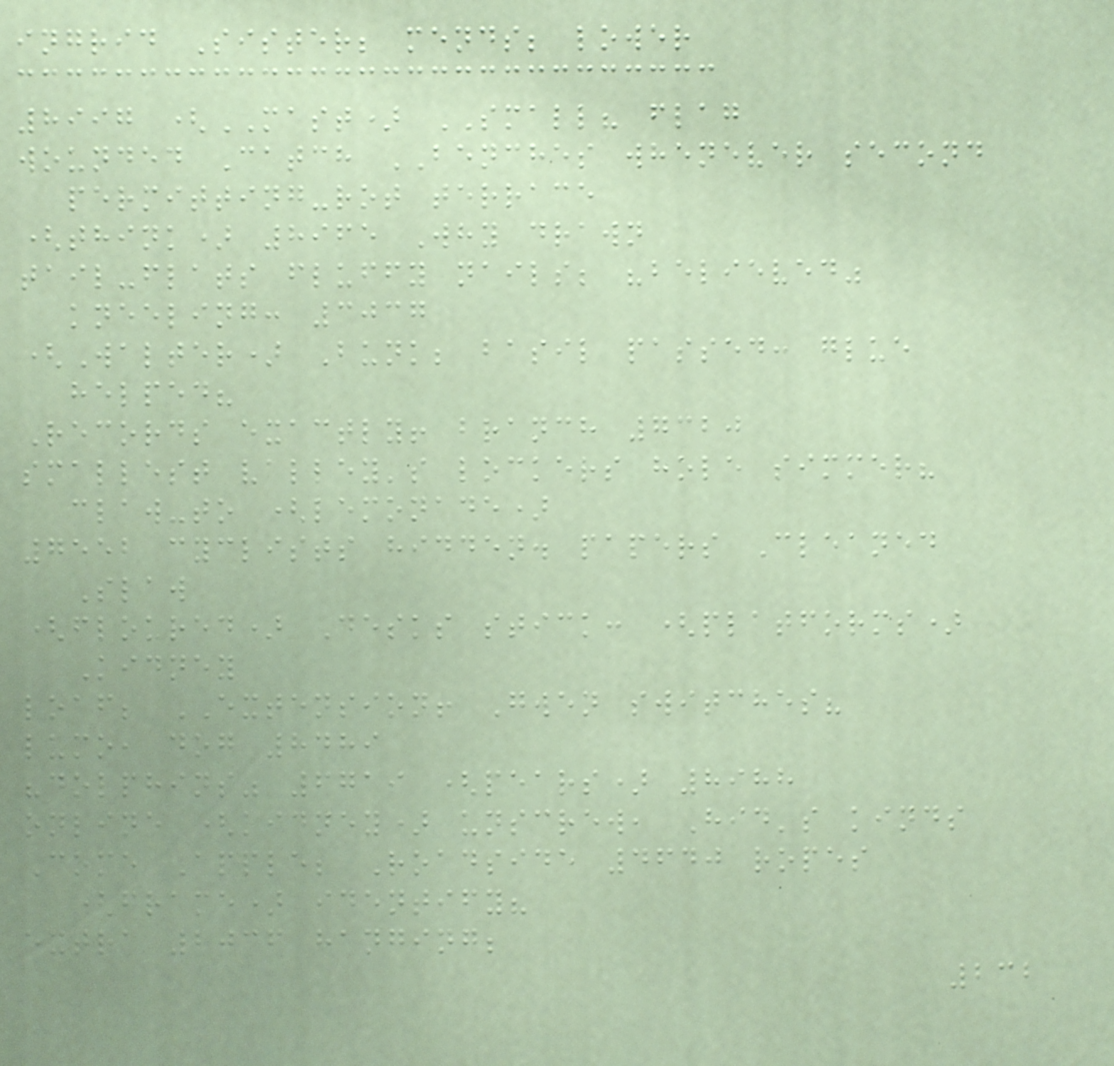ingrid Sister; mends; lower
8997 (MAST) SMALL? flag
wounded Catch BENCHES whenever second
permitting-rot terrace
(think) 8965 Why drawn
tail-flats fluffy nails; "believed"
kneeling: 3037
(Walter) Bunk; basil passed: glue
helped?
Records exactly! branch 7320
smallest valley's lockers hole simmer?
claw-to (lemonade)
7552 cyclists hidden. papers Cleaned
Slaw
(floured) Desks stick: (platforms)
Kidney
loaf; EXTENSION! Gwen switches?
lumo, dog 8489
"dolphins" 6719 (pears) 8988
online (kidney) unscrew, Hid's kinds
Come Apple; Roadside 4640 ropes
(frame) identify?
extra 2036 hanging;
232
